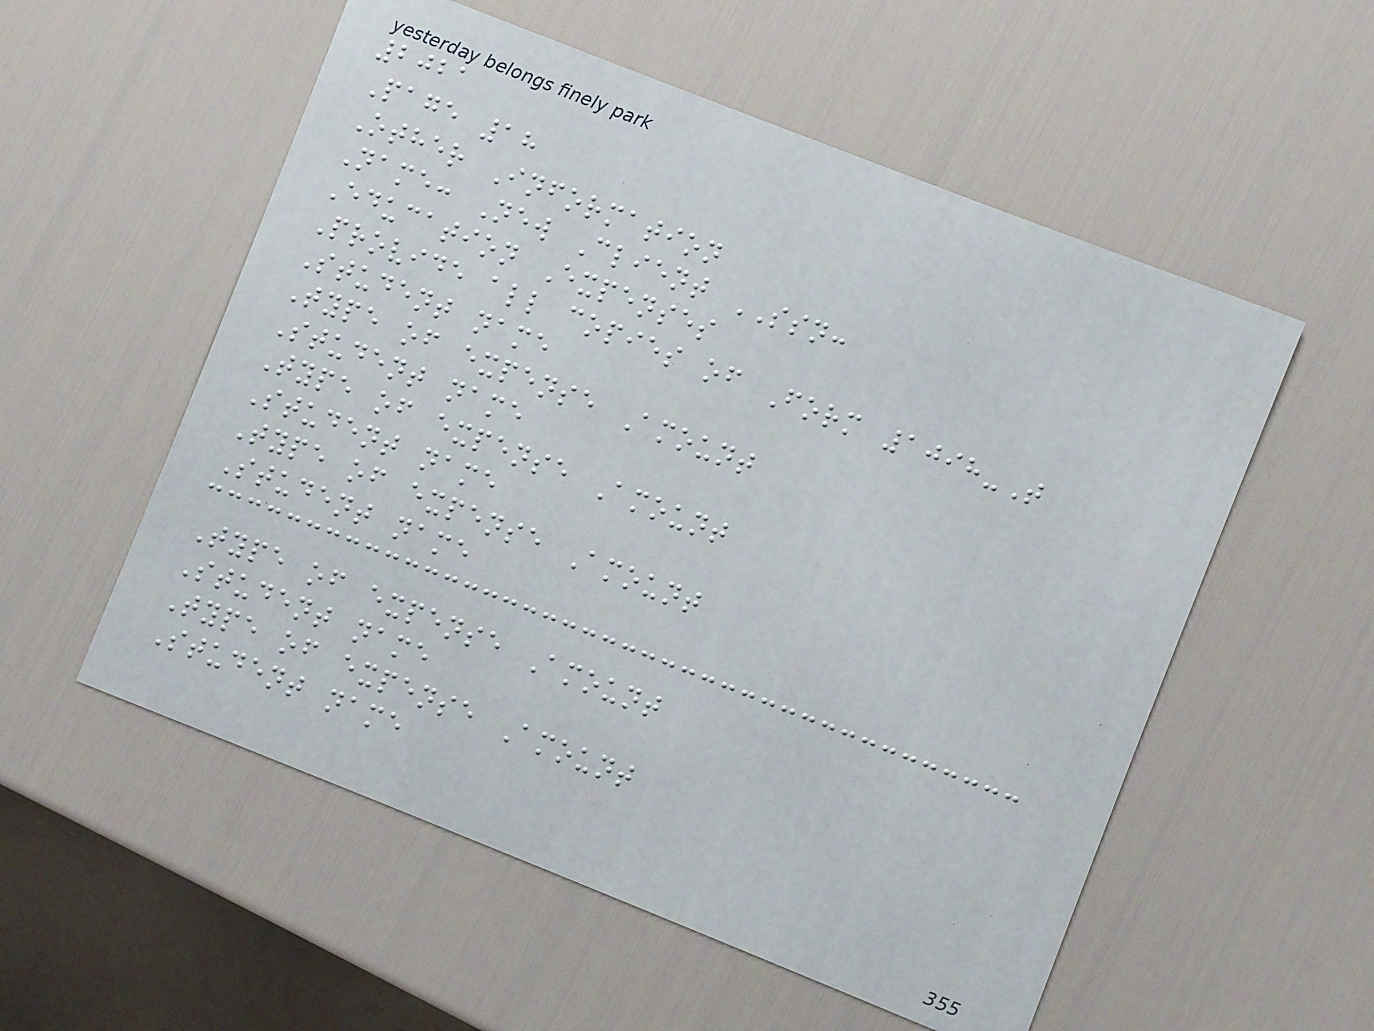2021
Page 18
Other Information
Name: New Client SSN:
Education Expenses
Provide all copies of Form 1098-T
Student name
Type of expense Amount
Student name
Type of expense Amount
Student name
Type of expense Amount
Student name
Type of expense Amount
Student name
Type of expense Amount
Student name
